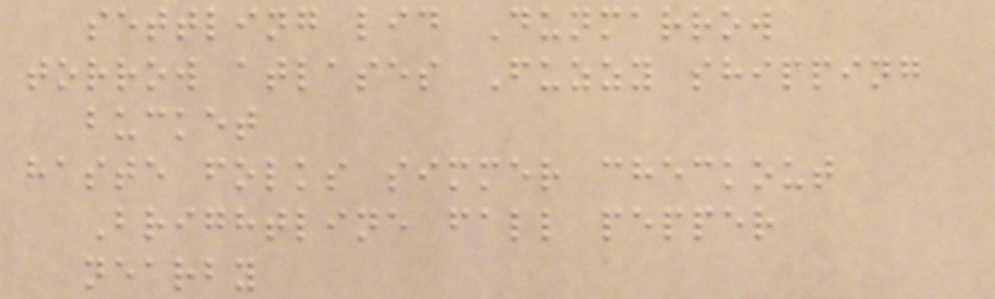settling lid Dunmarrow
torrow atlases Fuzzy shipping
bucket
haste folks simmer checkout
Brightline fall pepper
nearby
